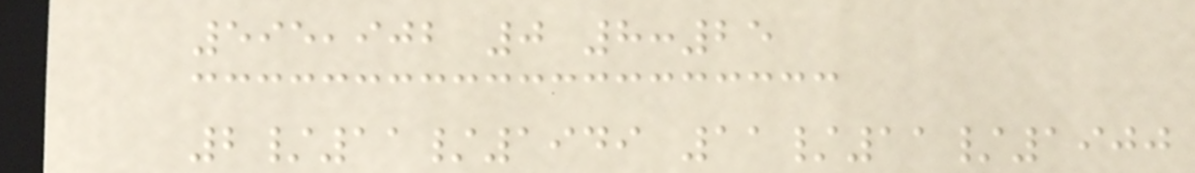595,902 0 8:25
2/11/1949 11/11/1900
